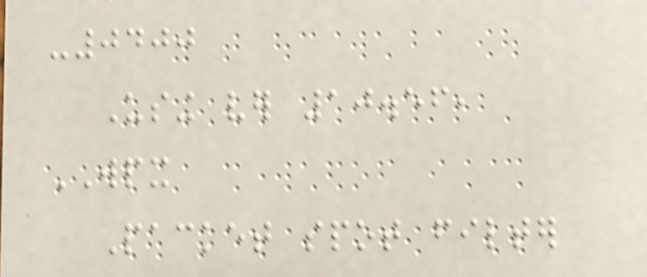-0400
Using ver 10.56,
WPX
Packet spot filter
